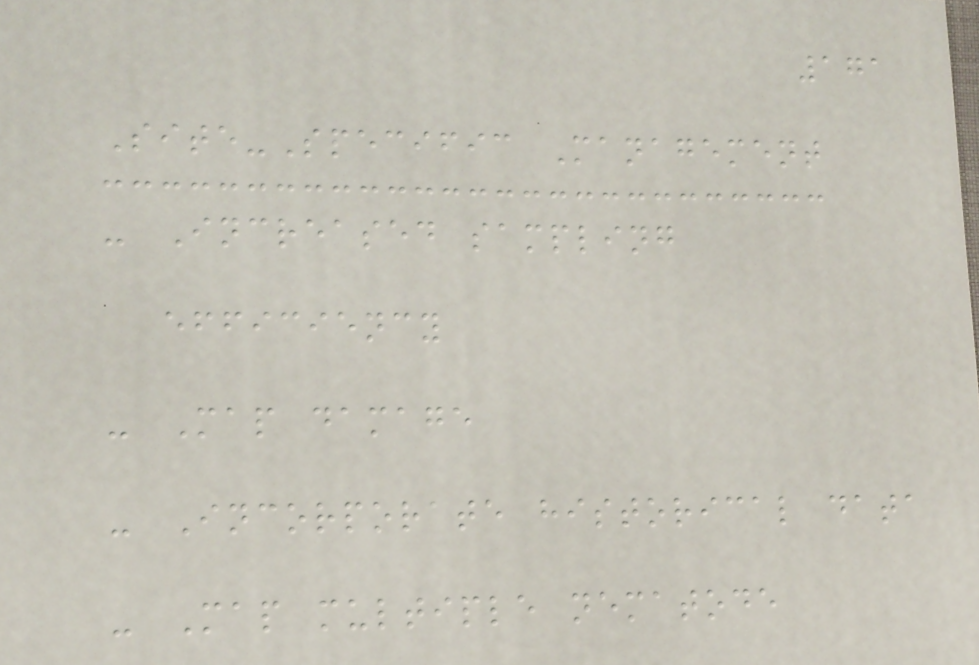171
Site-Specific Management
- Increased sampling
efficiency
- Map damage
- Incorporate historical data
- Map multiple nematode
